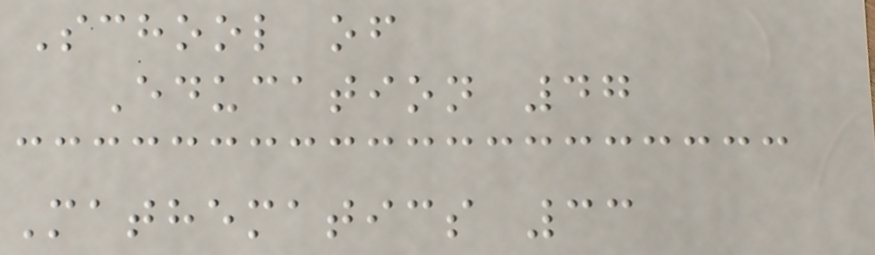School of
Education 47
Mathematics 33
